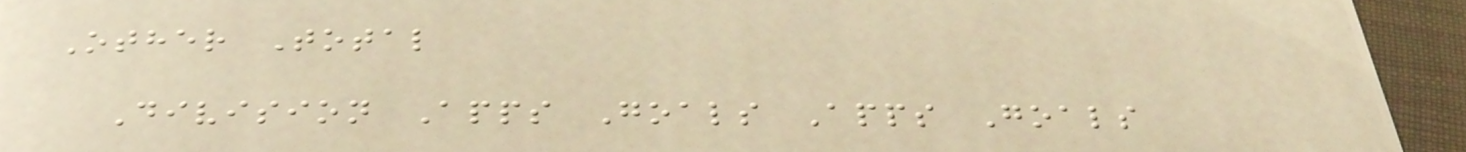Other Total
Division Apps Goals Apps Goals
